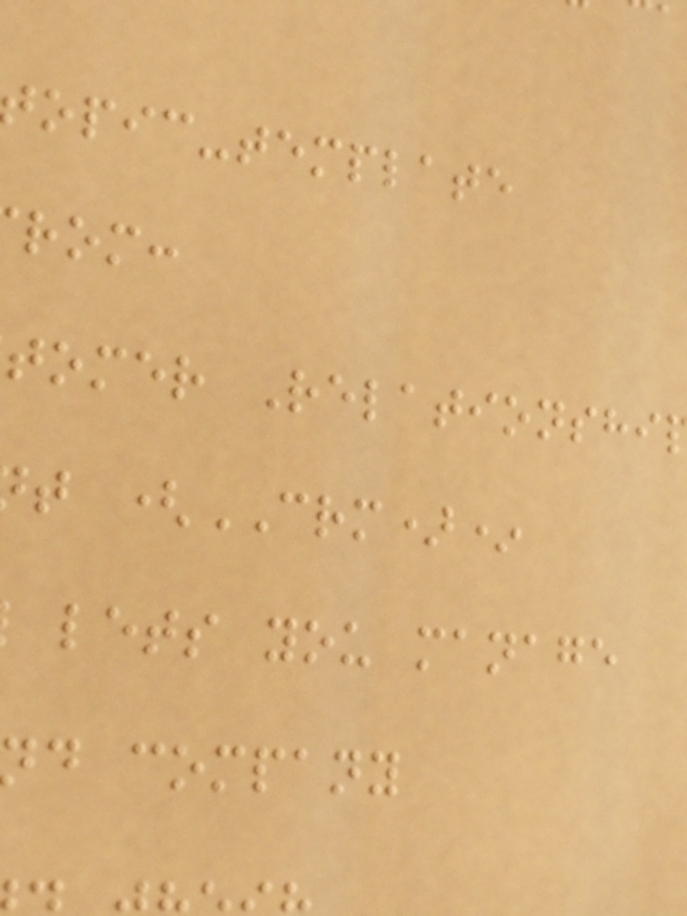opic-template
rom:
tomer Relationshi
t (CRM)*
lets you manage
d company
